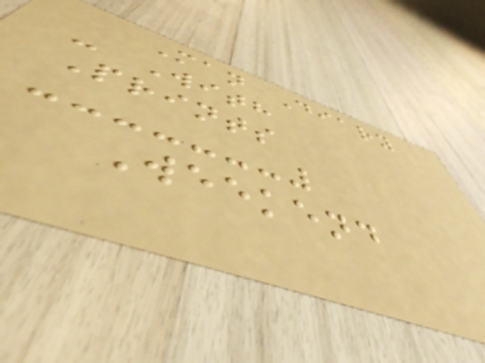Man Diary
- With
Prints
Weekend
